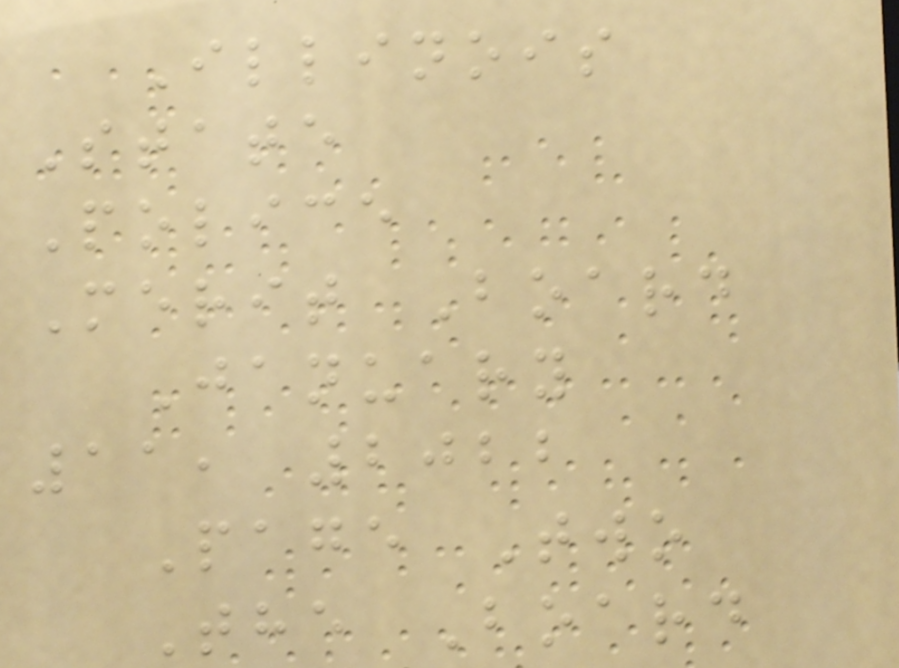Illinois
State
Police
Merit Board
January
11, 2022
Page Two
The Board
